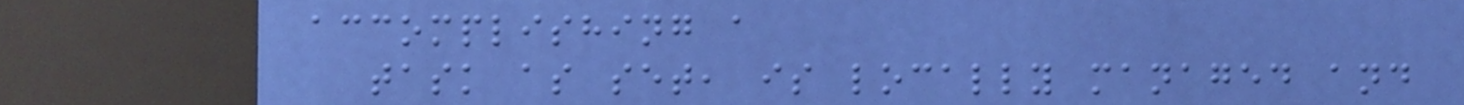accomplishing a
task as set, is locally managed and
